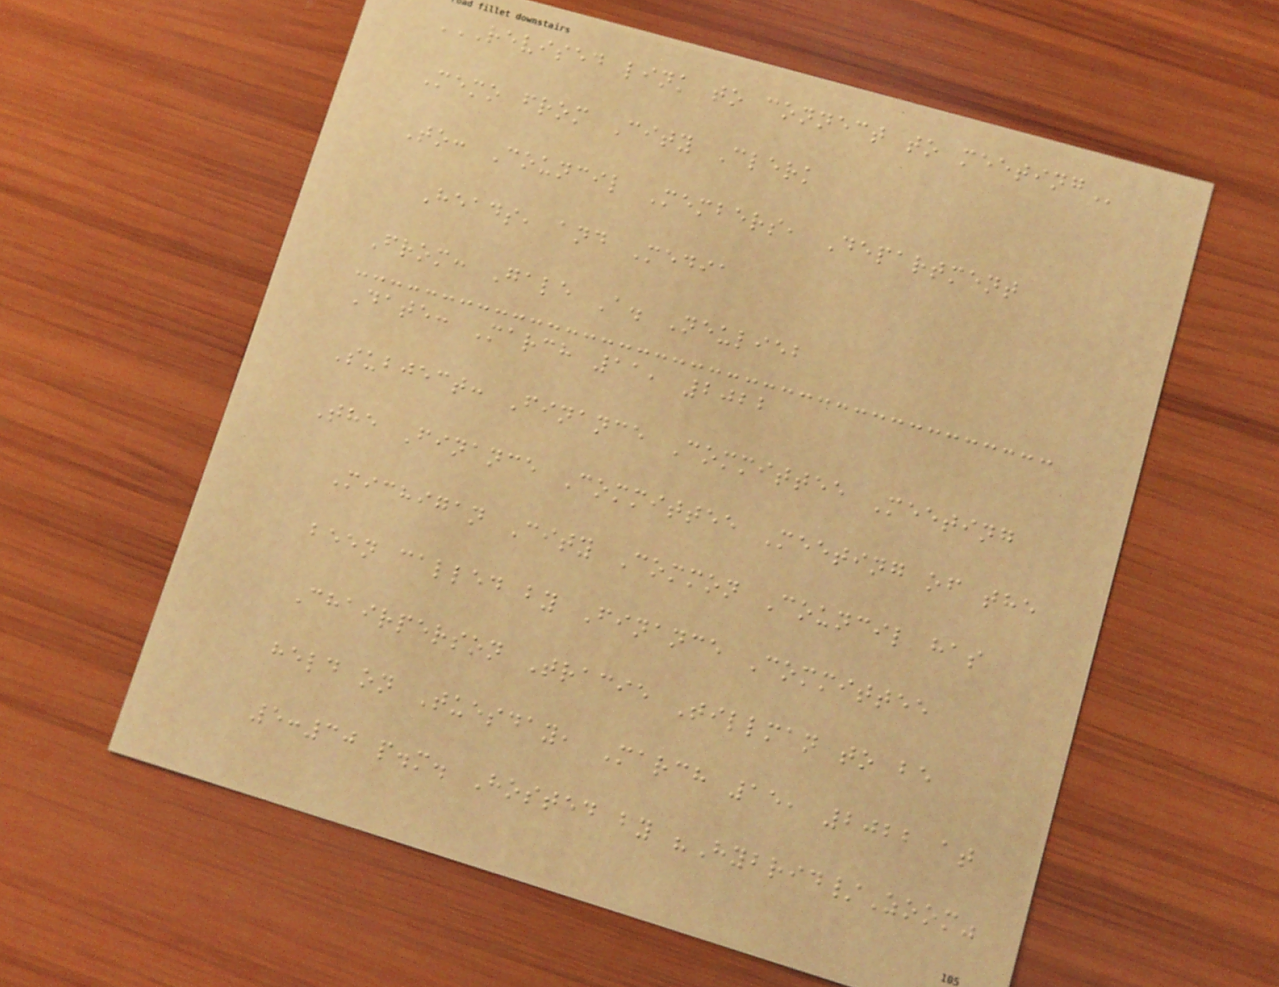REVISED LINK TO CONNECT TO MEETING
Memo from City Clerk
To: Council Members, Department
Heads, and Media
From: Gale A. Neulieb
Date: March 11, 2022
Subject: Finance Committee Meeting
The Finance Committee Meeting of the
Michigan City Common Council has
been called by Finance Committee
Chairperson Tracie Tillman to be
held on Tuesday, March 15, 2022 at
5:30 p.m. Hosted by "Hybrid/Zoom"
